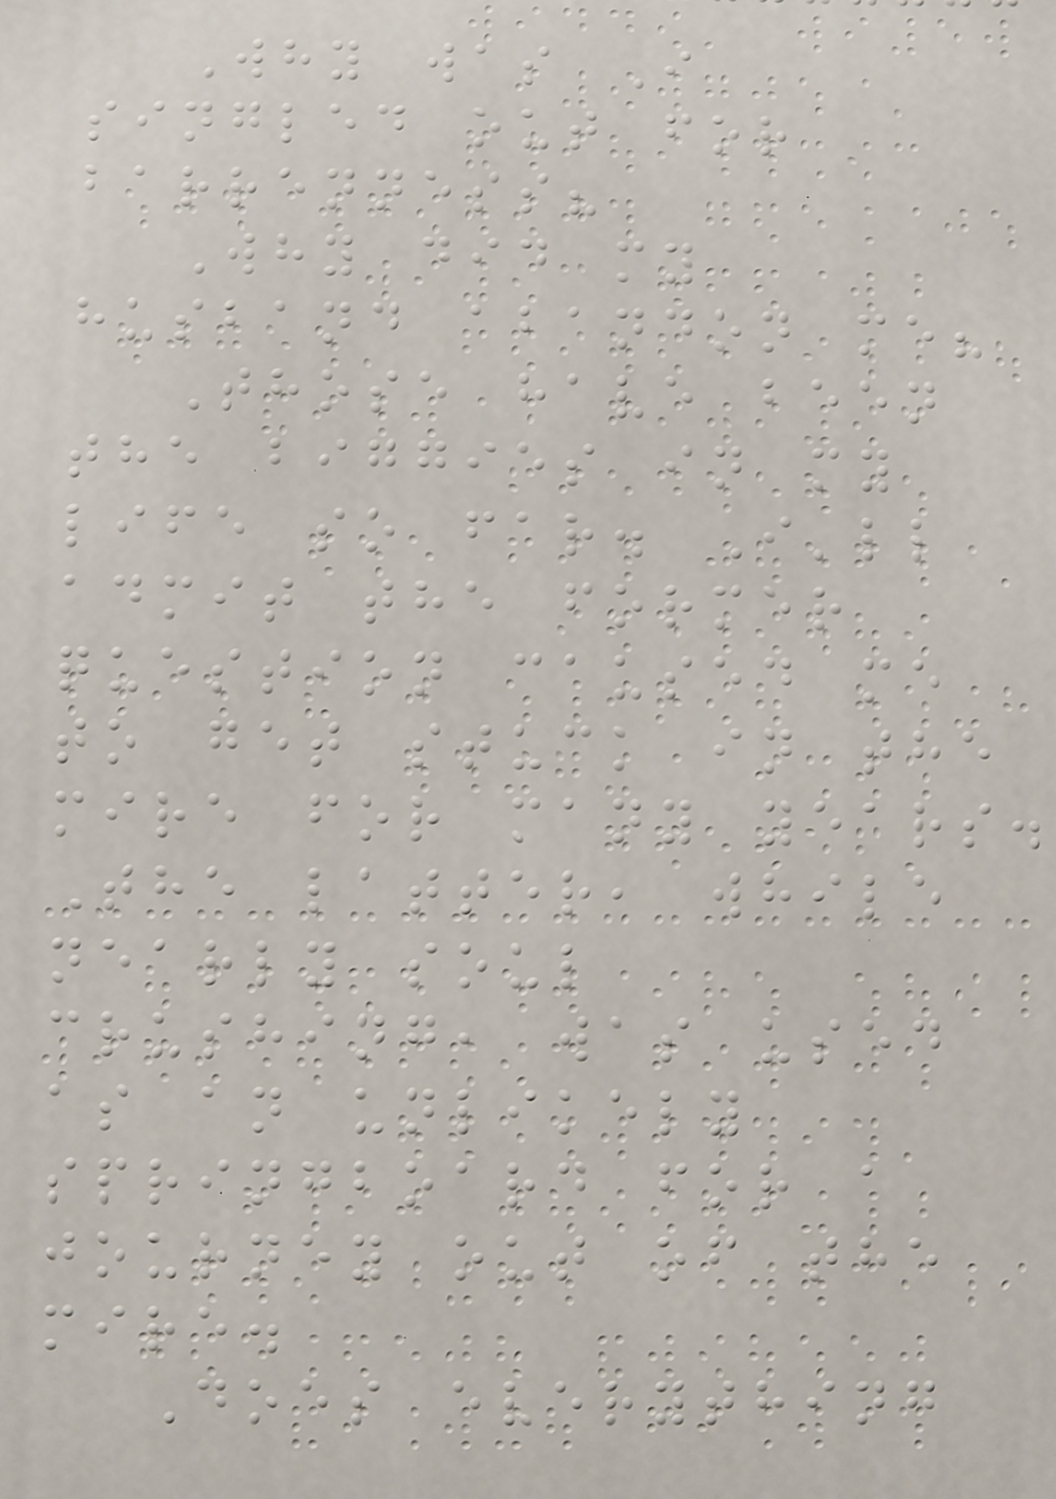Why was I
singled out for
barrenness?
Why did my
husband abandon me?
Those have been
the biggies in my
life so far. I'll
admit the former
question caused me
to get stuck in the
mire for many years.
The latter, while
nearly soul
crushing, was used
as an unlikely
springboard for a
journey out of the
mire.
Does everything
